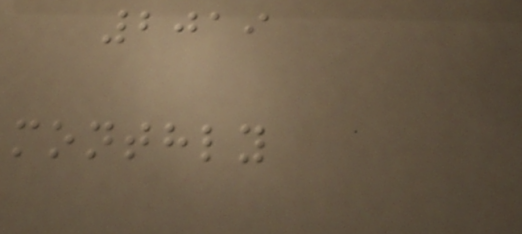2019
monthly
